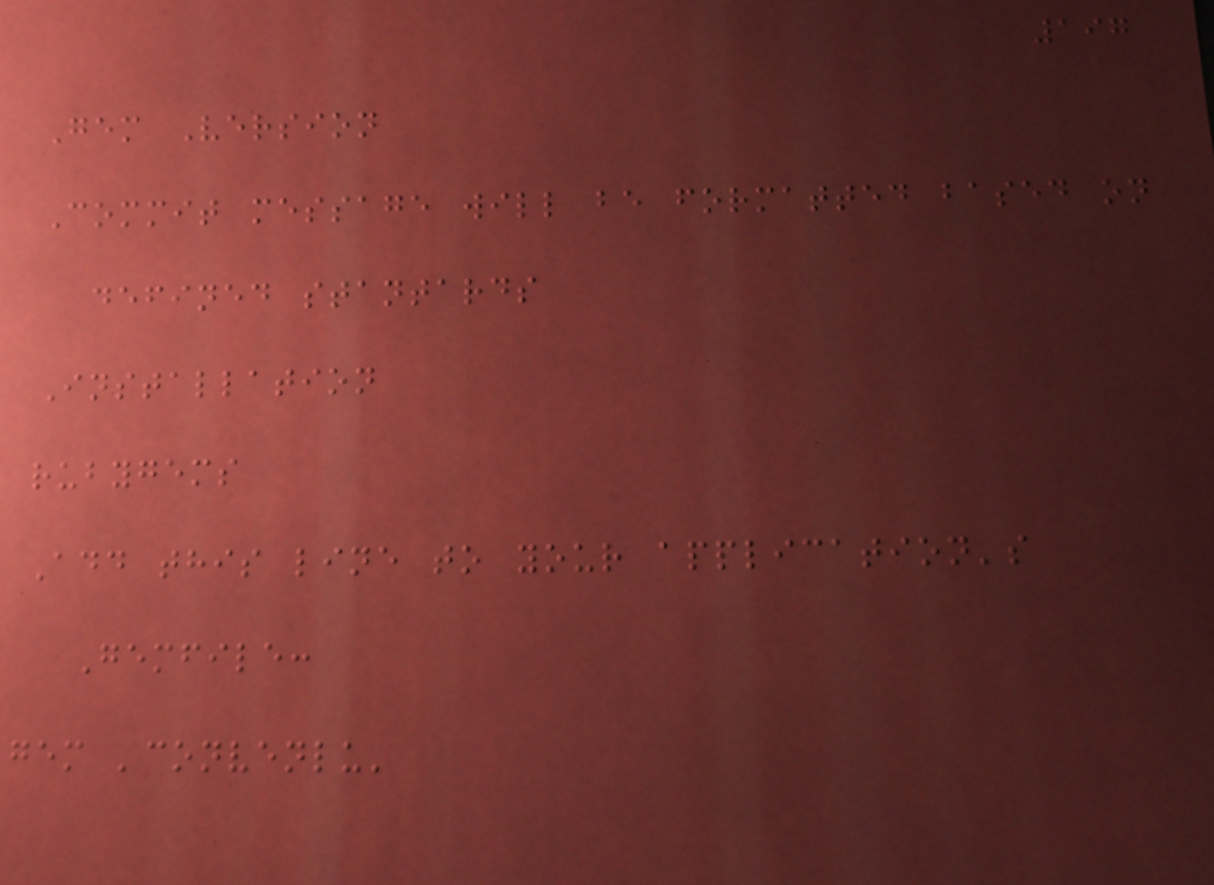197
Gem Version
Commit message will be formatted based on
defined stantards
Installation
rubygems
Add this line to your application's
Gemfile:
gem 'convenlu'
